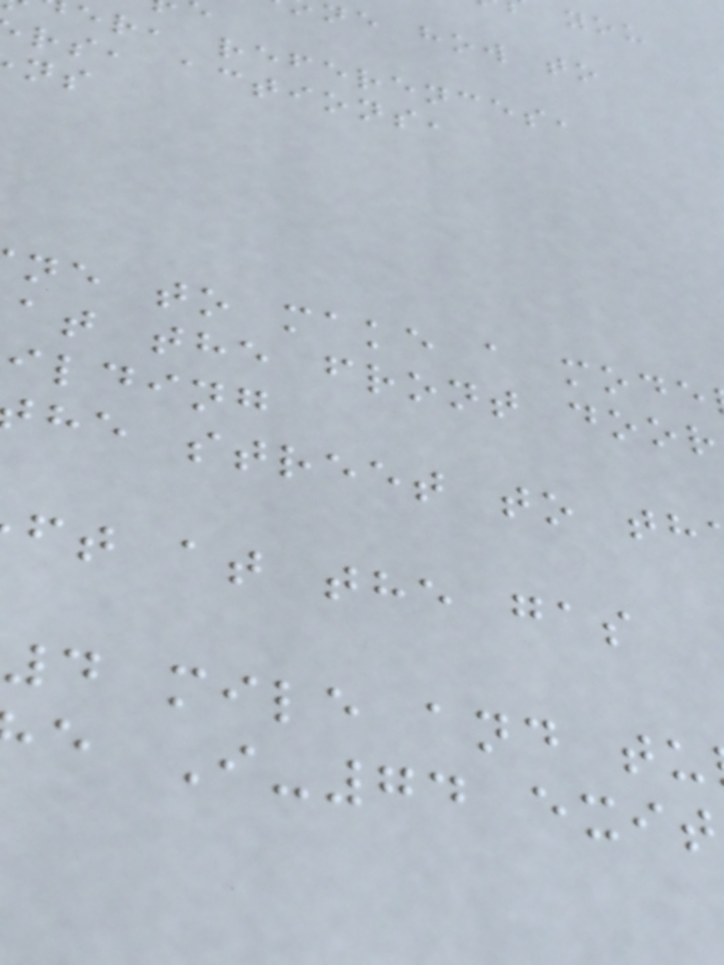ne how to
er, references,
rs, actions,
ne to make a mode
at the front door
ilding
he street to th
ft at the gas
4 mile and tu
e I-74 exit
